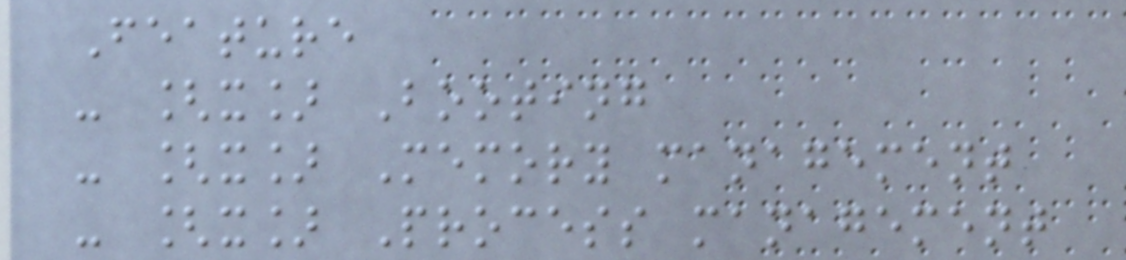Feature
- [x] Booting
- [x] Memory management
- [x] Process management
